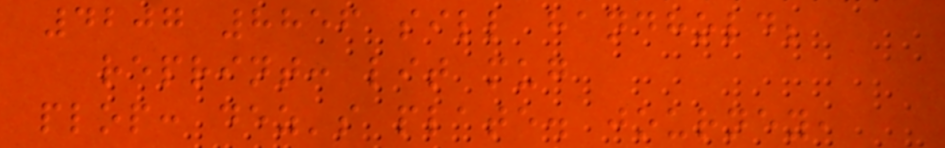4207 8856 sill handhold;
reprint: lit mug
plop: dez's plate. journey,
